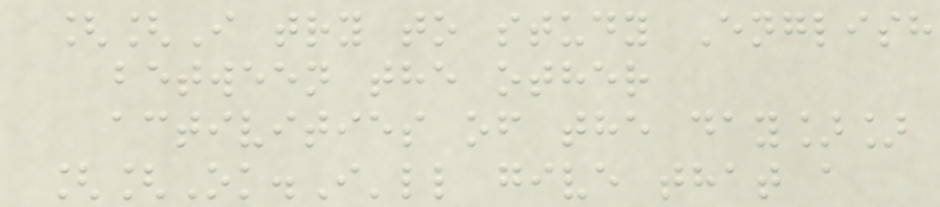[[I try to study English
between the other
activities of the day]]
[[Ok.I'll give that a
